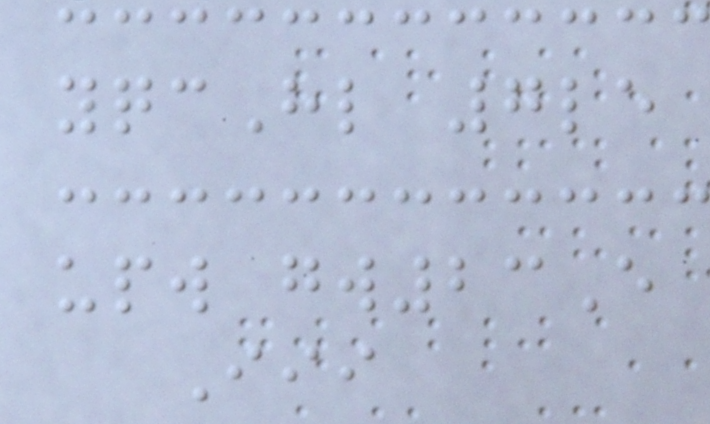yqcHl 7le
upw gw23E
Iii
